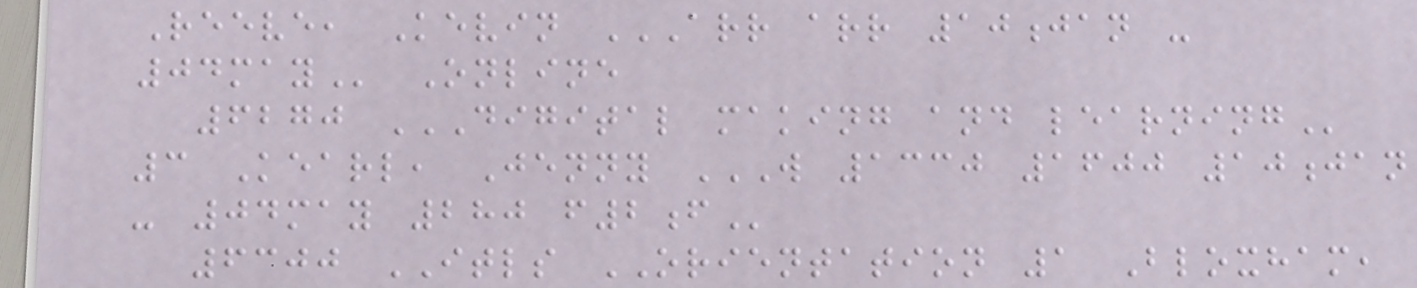Reeve, Kevin ARR ARR 10JAN -
04MAY Online
6270 DIGITAL MAKING AND LEARNING
3 Kearl, Jenny W 1330 1600 10JAN
- 04MAY 280 F2F
6300 ITLS ORIENTATION 1 Bloxham,
